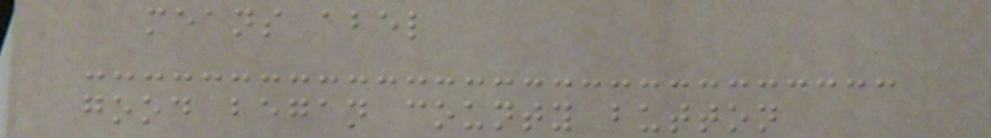means abel
good began county button
